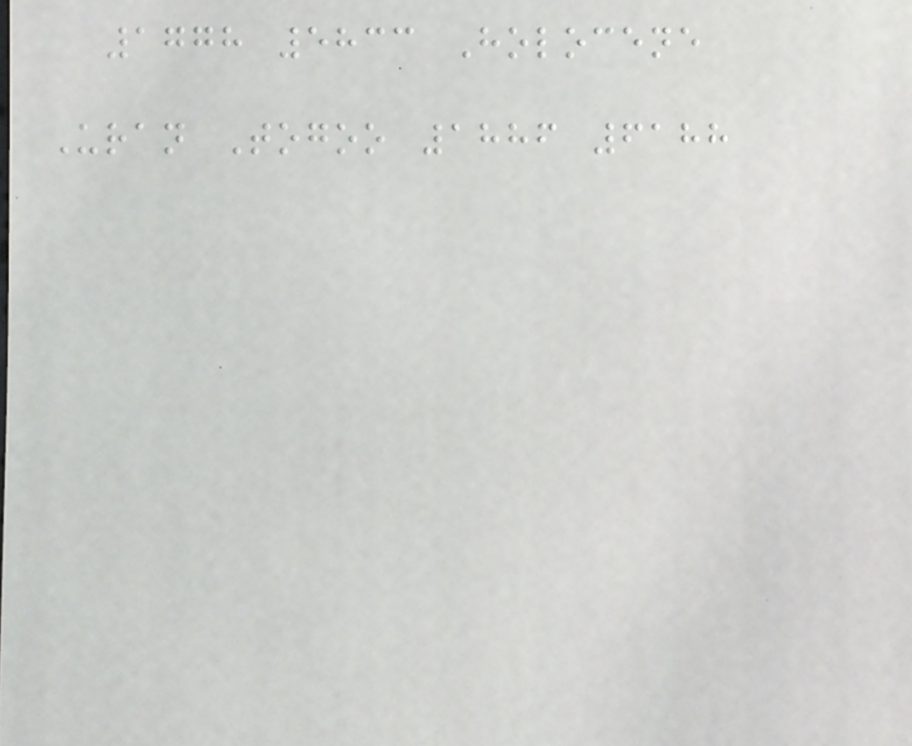1778 5833 Holocene
Uran Togoo 1886 6188
